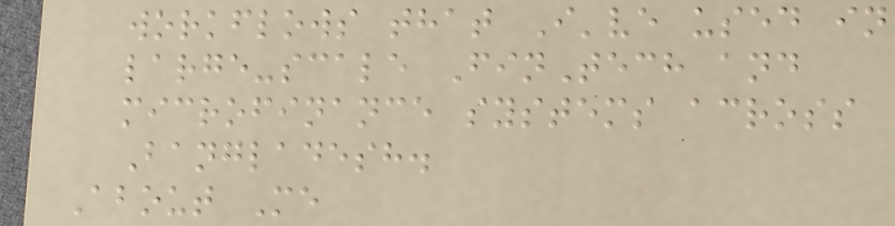workflows that I've used in
large-scale FinTech and
microfinance systems across
Bangladesh.
About Me
